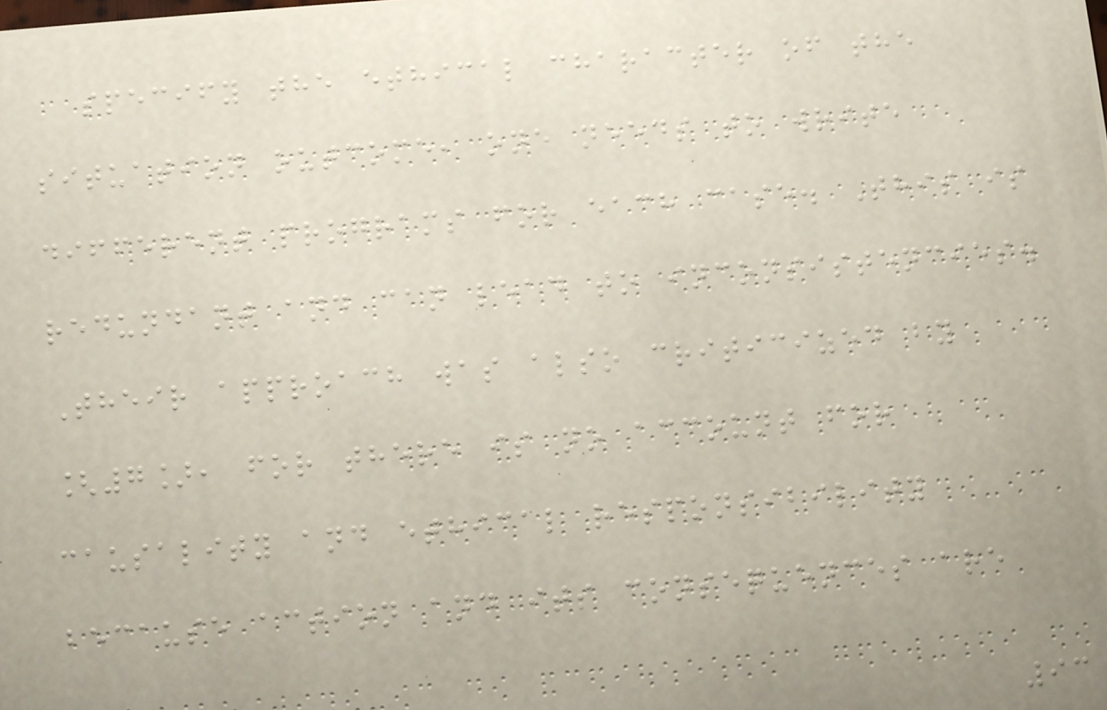specify the ethical character of the
situation outcome, one needs to write
different programs for each case. This is
redundant and can lead to inconsistencies.
Their approach was also criticized by
[7], for there is no account for
causality and ethical responsibility
because action and its consequences are
93
